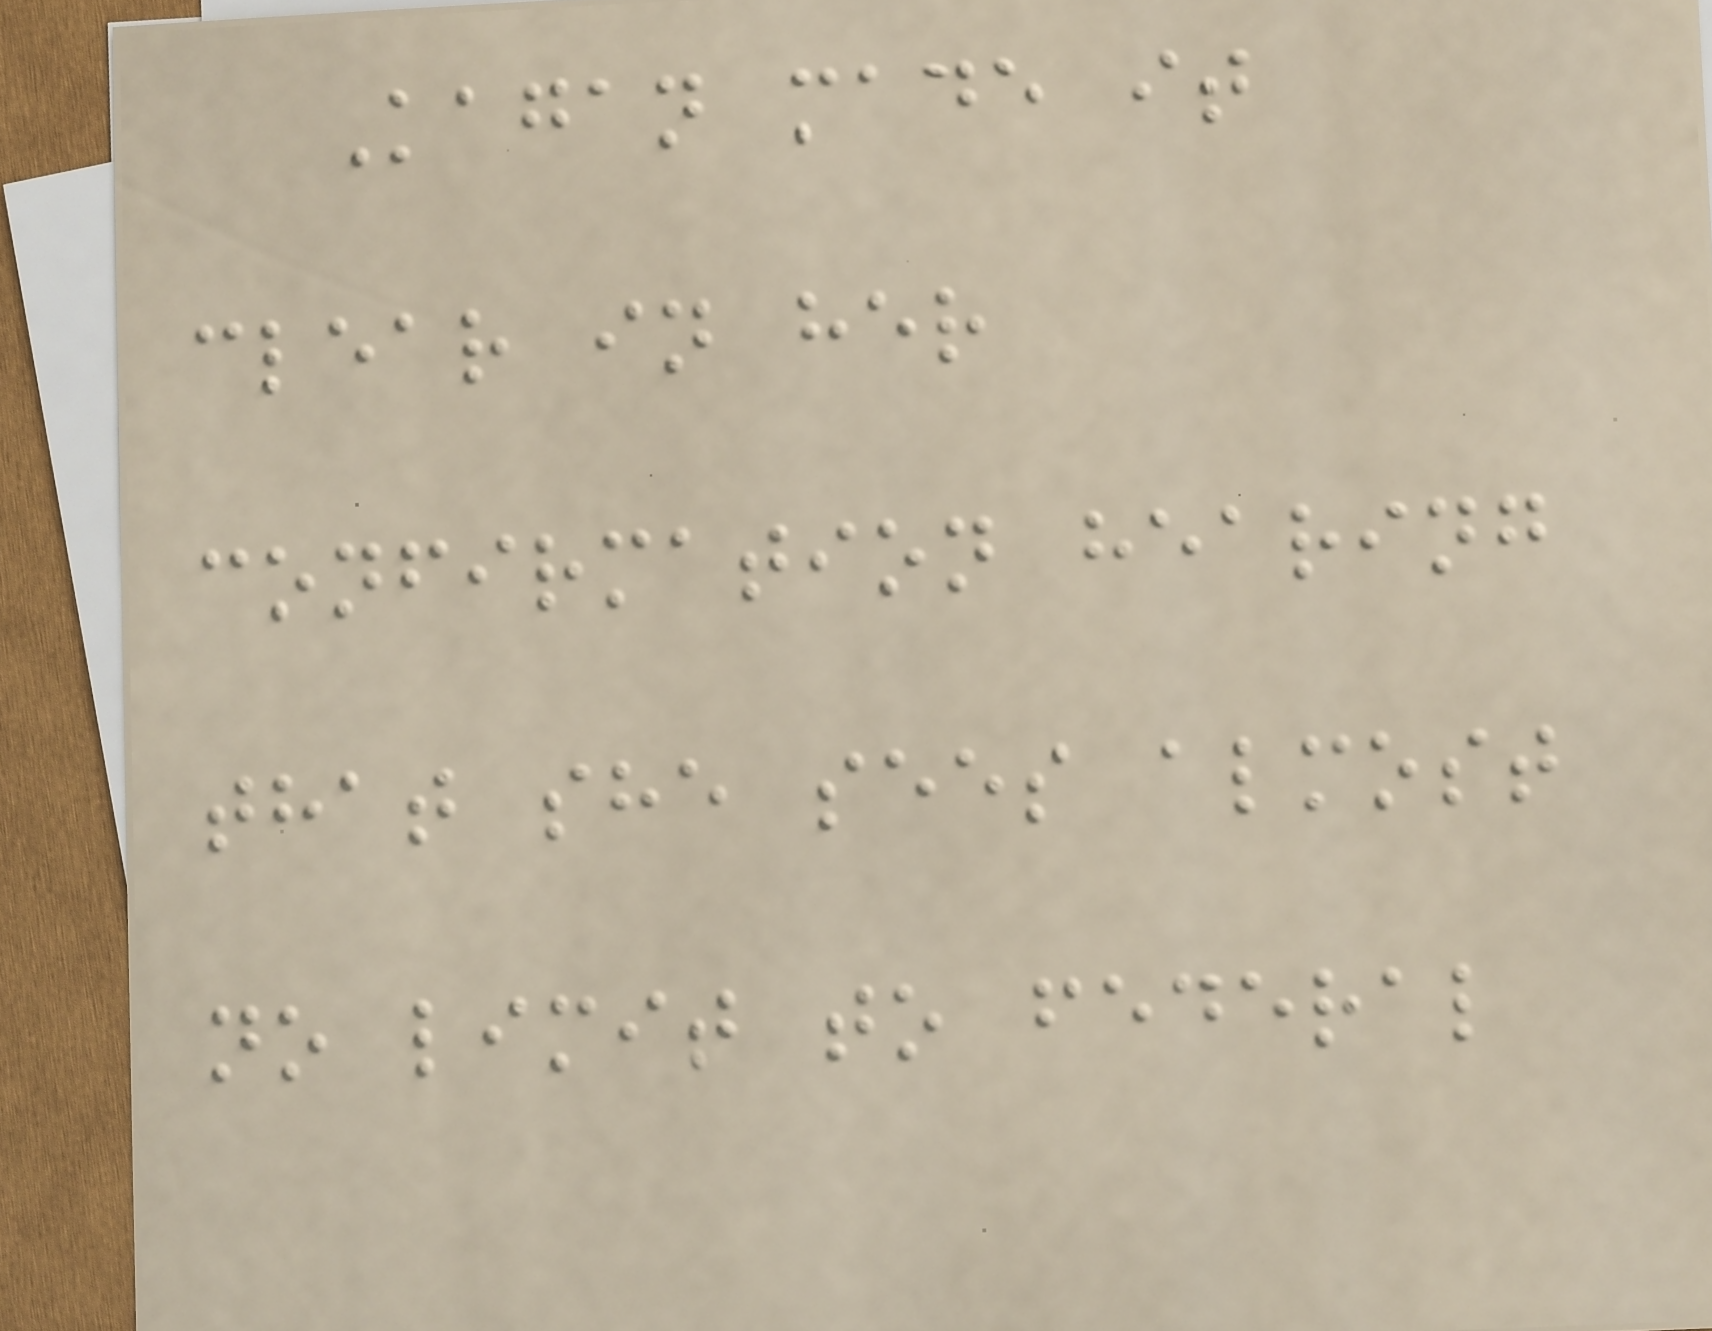Kagan made it
clear in her
confirmation hearing
that she sees almost
no limit to federal
